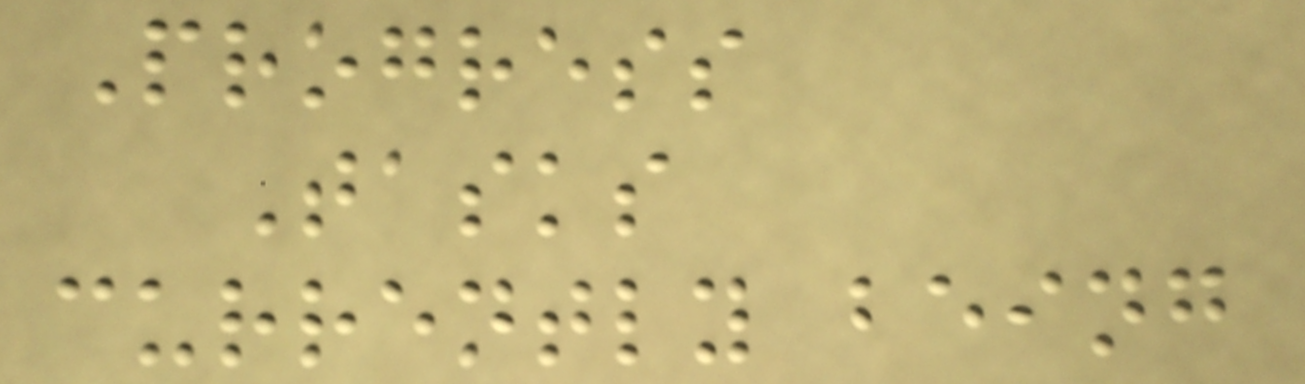Progress
Tasks
currently being
